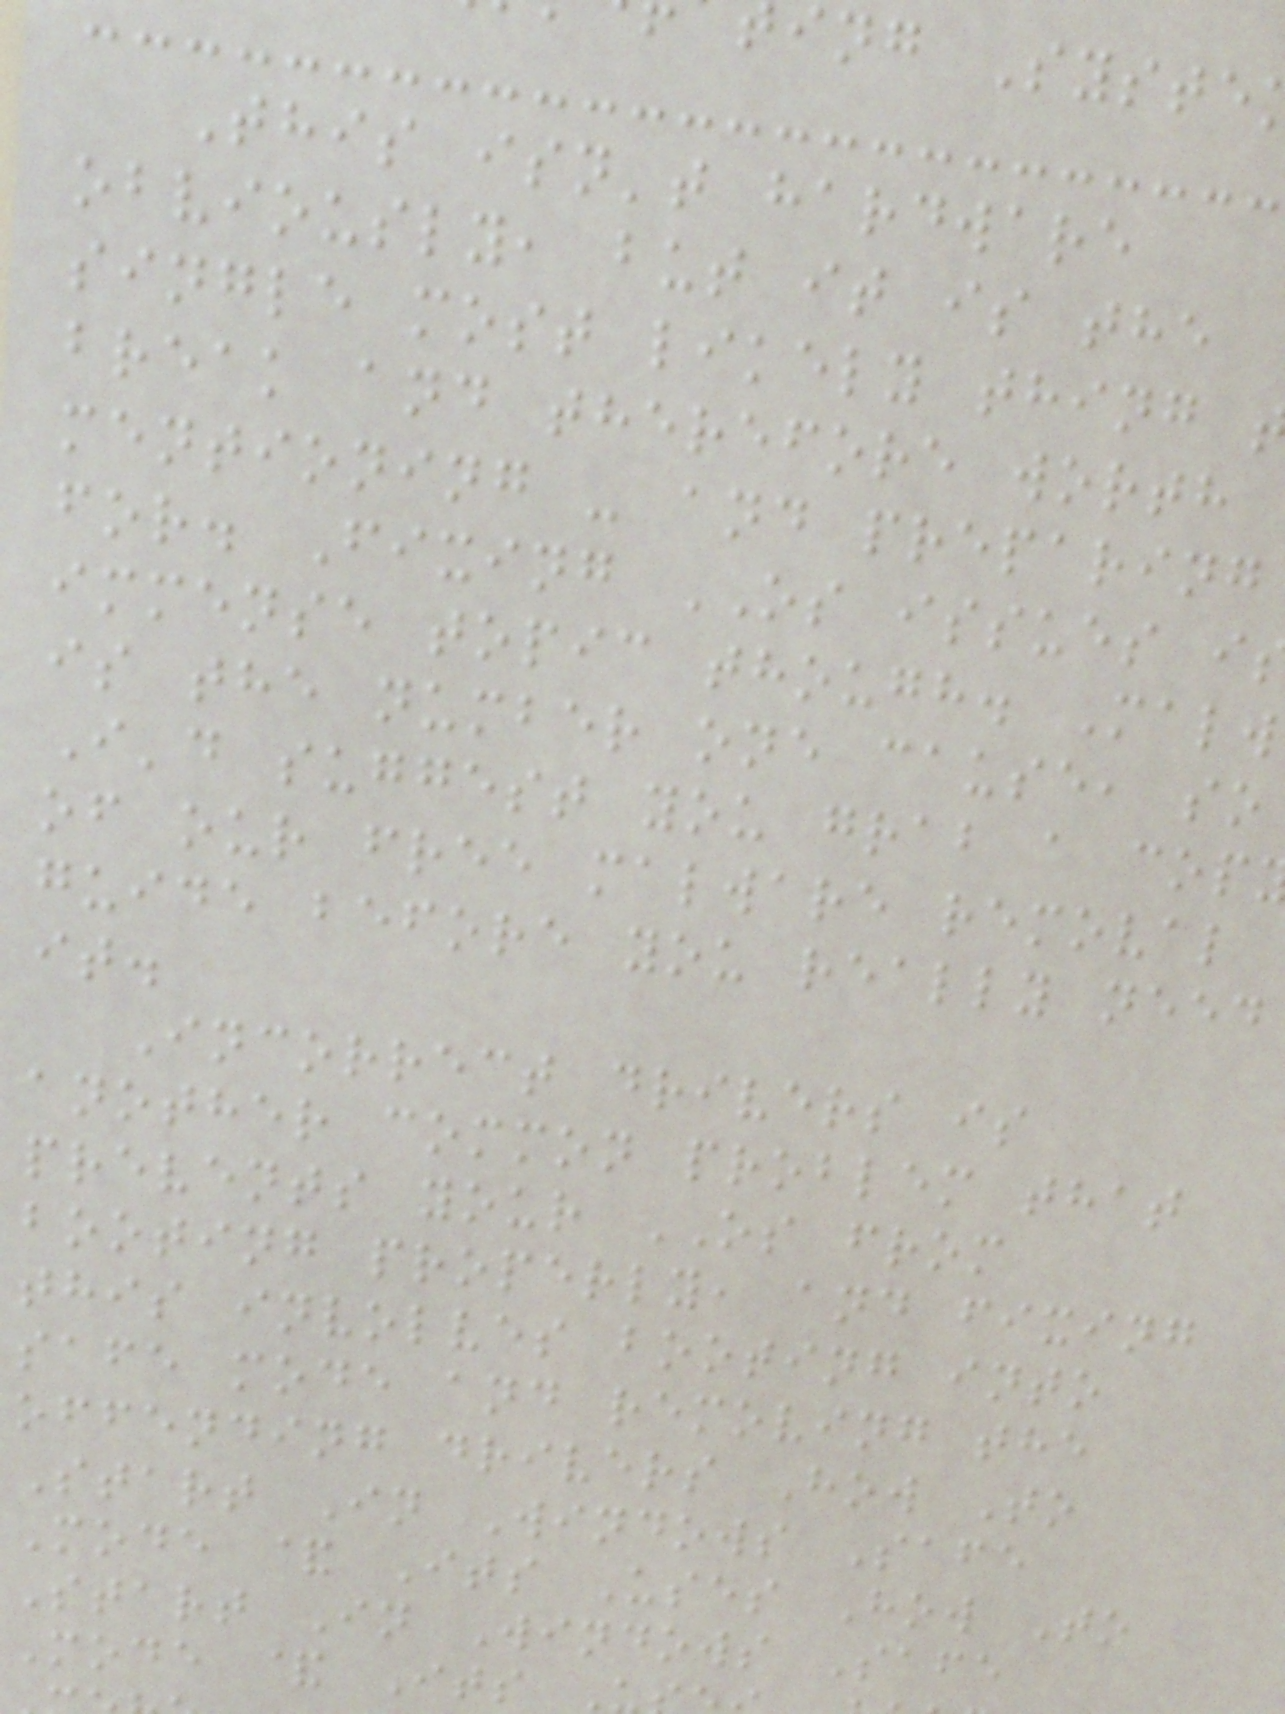ing Syste
This isn't hardware
obviously, but it is the
single most likely thing
break and therefore worth
mentioning - and preparing
for. Fixing OS issues i
immense topic though. Malw
is the number one cause, so
I'd suggest you grab a cop
of our free malware removal
guide before you really need
it.
Incorrect drivers is
another common problem that
prevents your OS from
booting properly, and fixing
this involves booting into
safe mode and removing the
offending drivers How To
Start In Windows Safe
Mode & Its Uses How To
Start In Windows Safe
Mode & Its
